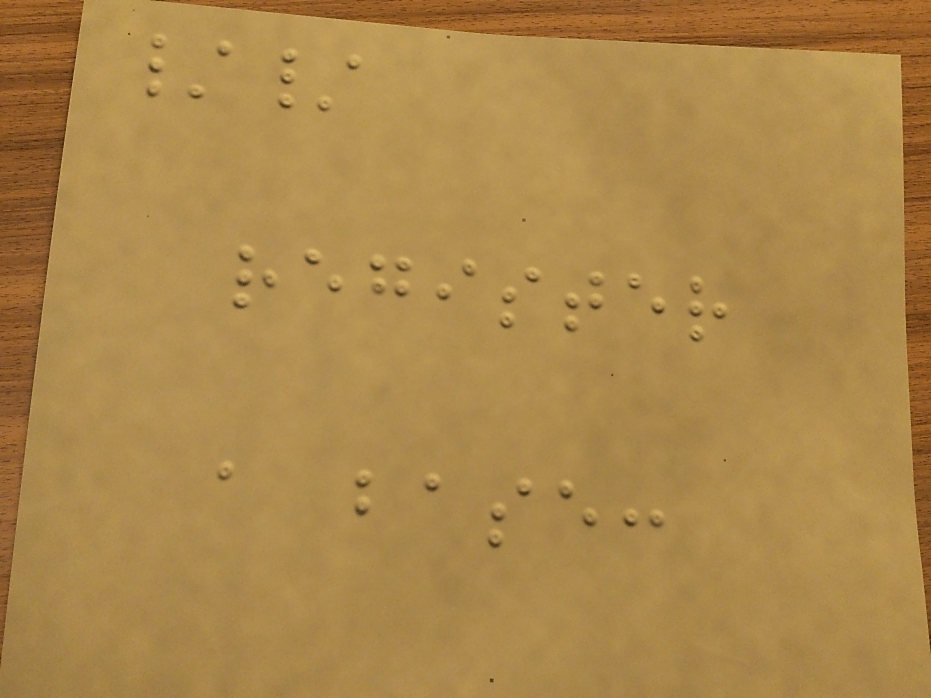//
register
a base:
